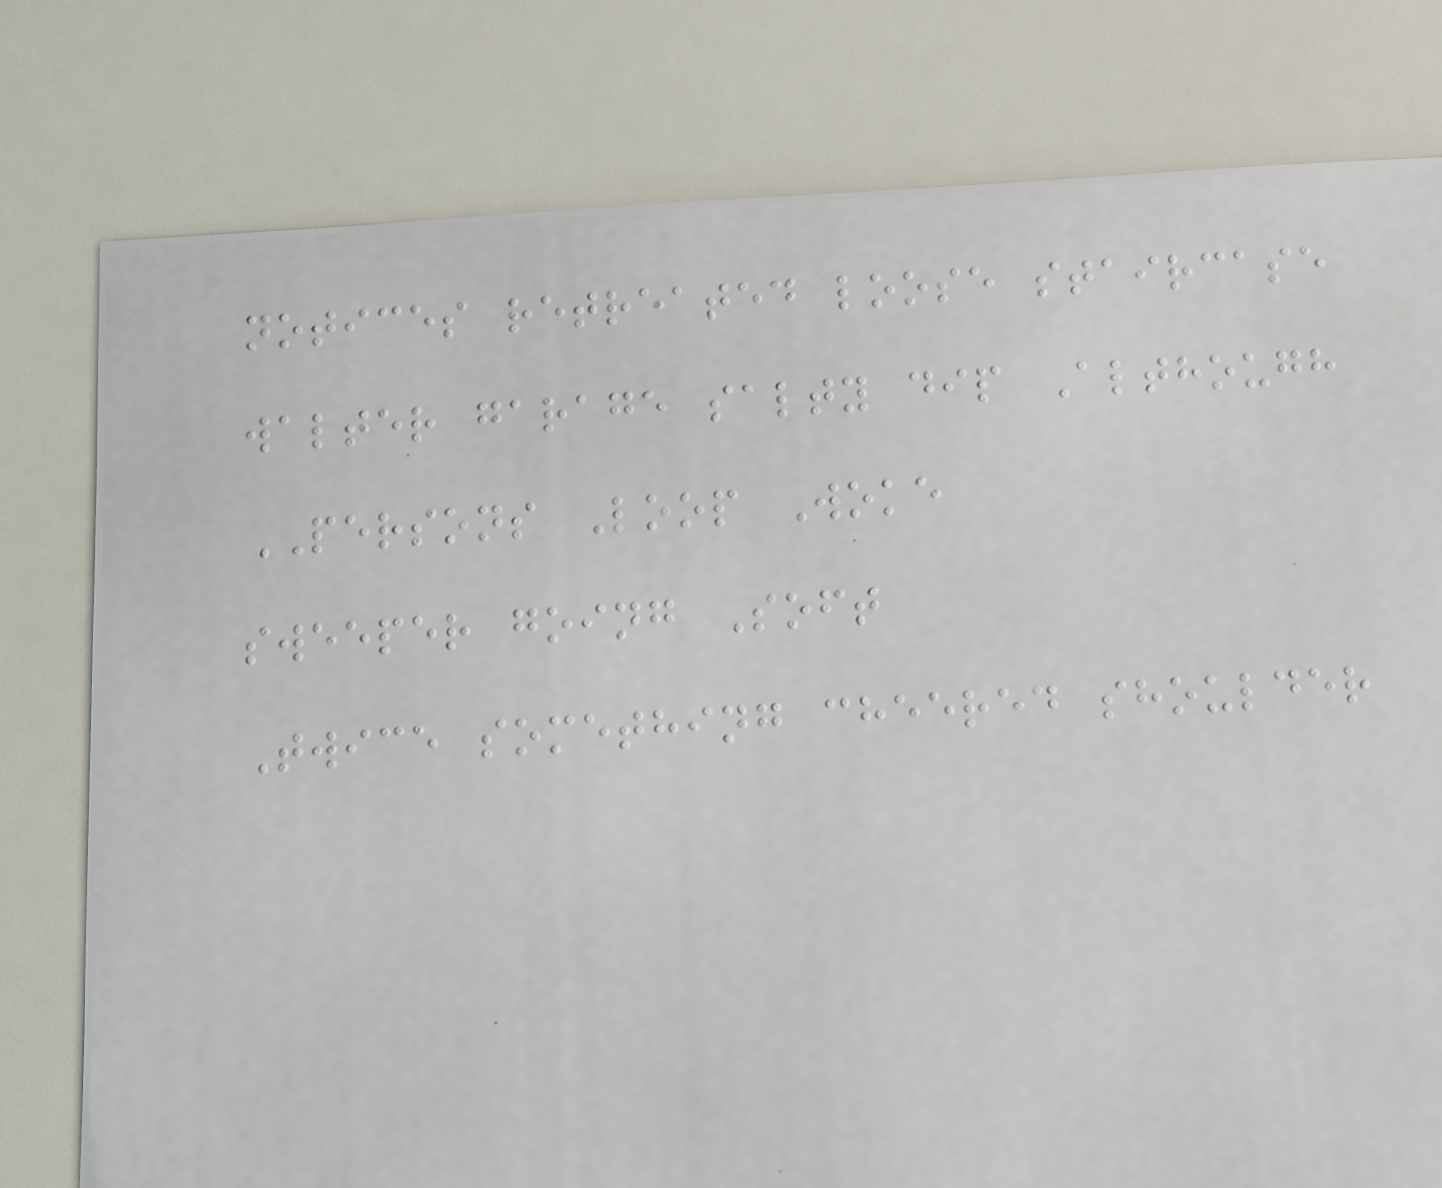notices retreated loose staircase
walter garage salty dip Although
PERSONS Loop Woke
sweeper going Soft
Twice something cheered shoulder
